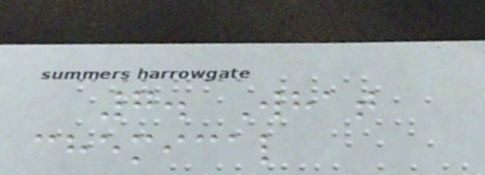7. What
chemical
